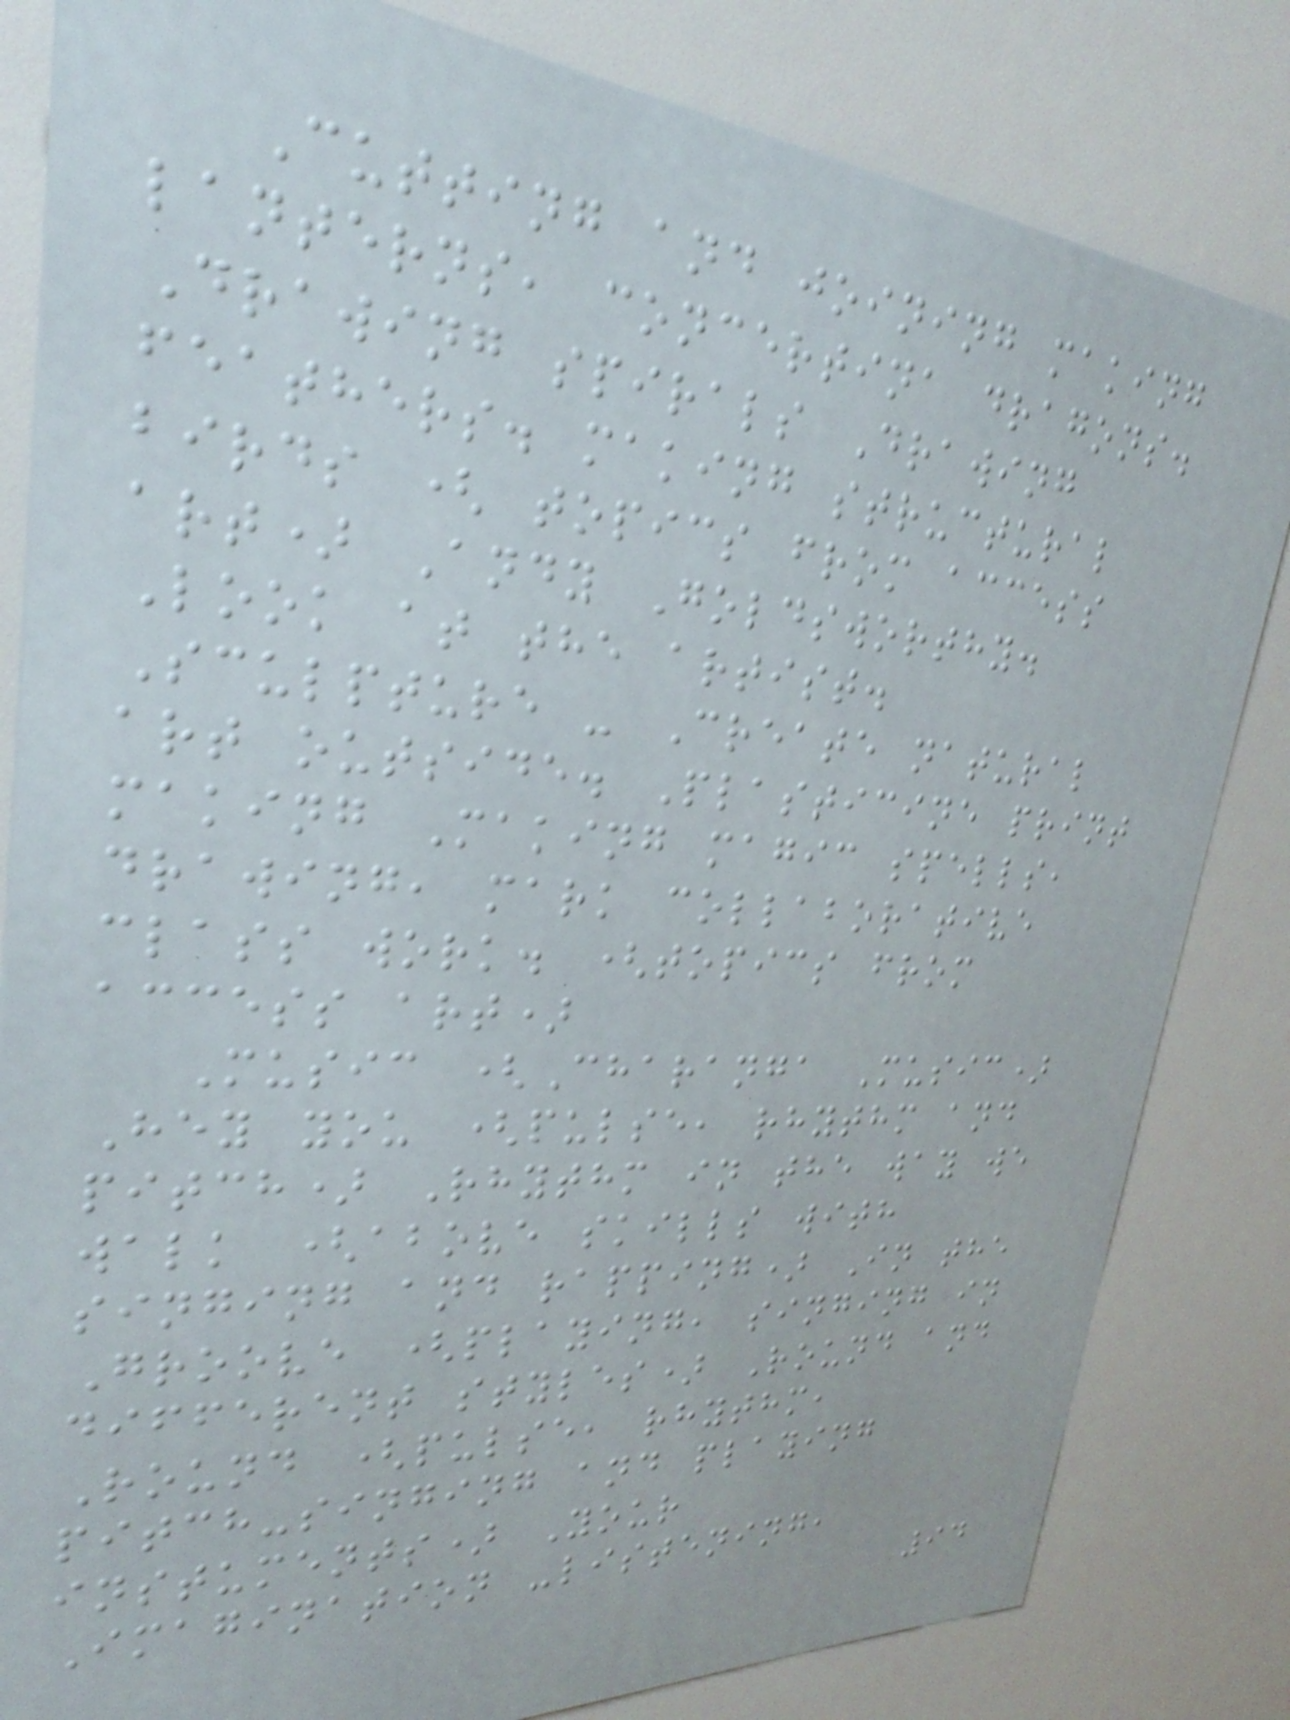Cutting and joining making
lanterns, concertina dragons.
Drawing spirals Drawing
feathers. making structural
birds ( topics from access
art) Andy Goldsworthy.
Look at the artist.
Sculpture - Create natural
art outside. Plasticine print
making Making magic spells,
drawing, mark collaborative
class work. (topics from
access art)
Music (Charanga Music)
Hey you (pulse, rhythm and
pitch) Rhythm in the way we
walk (above skills with
singing and rapping) In the
Groove (playing, singing in
different styles) Round and
Round (pulse, rhythm,
pitch-singing and playing
instuments) Your
Imagination -listening,
94
